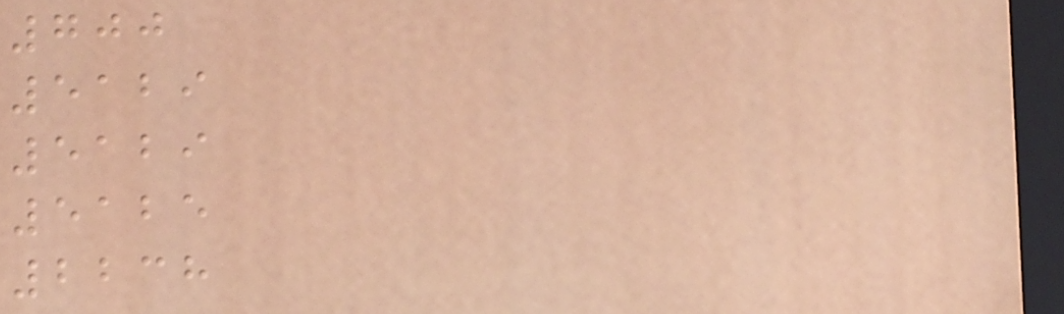700
5129
5129
5125
2238
